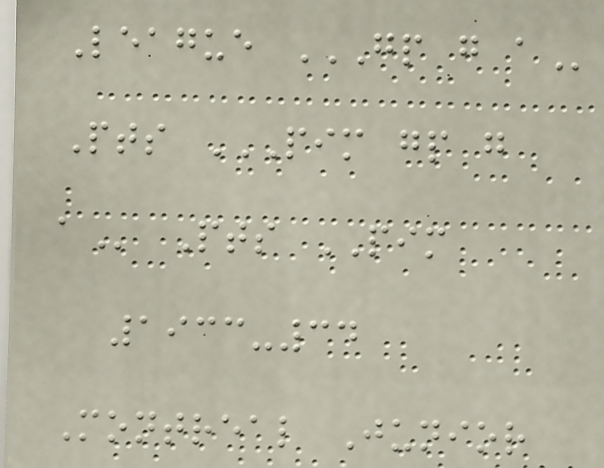League GP G A
Pts PIM GP G
A Pts PIM
1933-34
Montreal Junior
